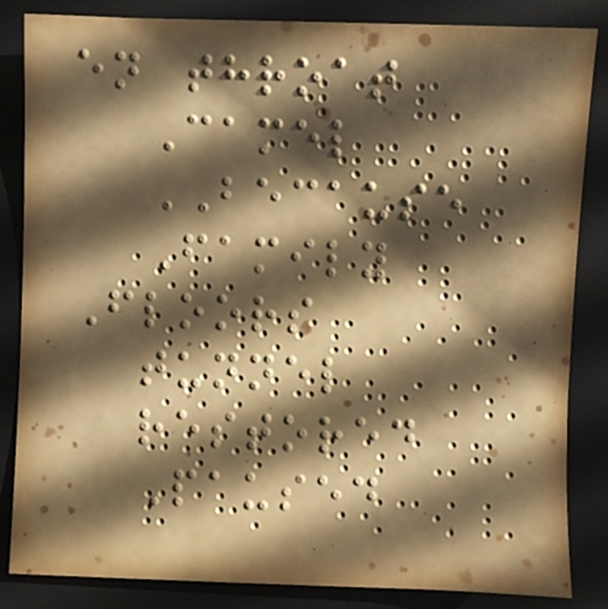en throat
Camel
BECAUSE
Family
Floors
tunnel
restored
Paused
